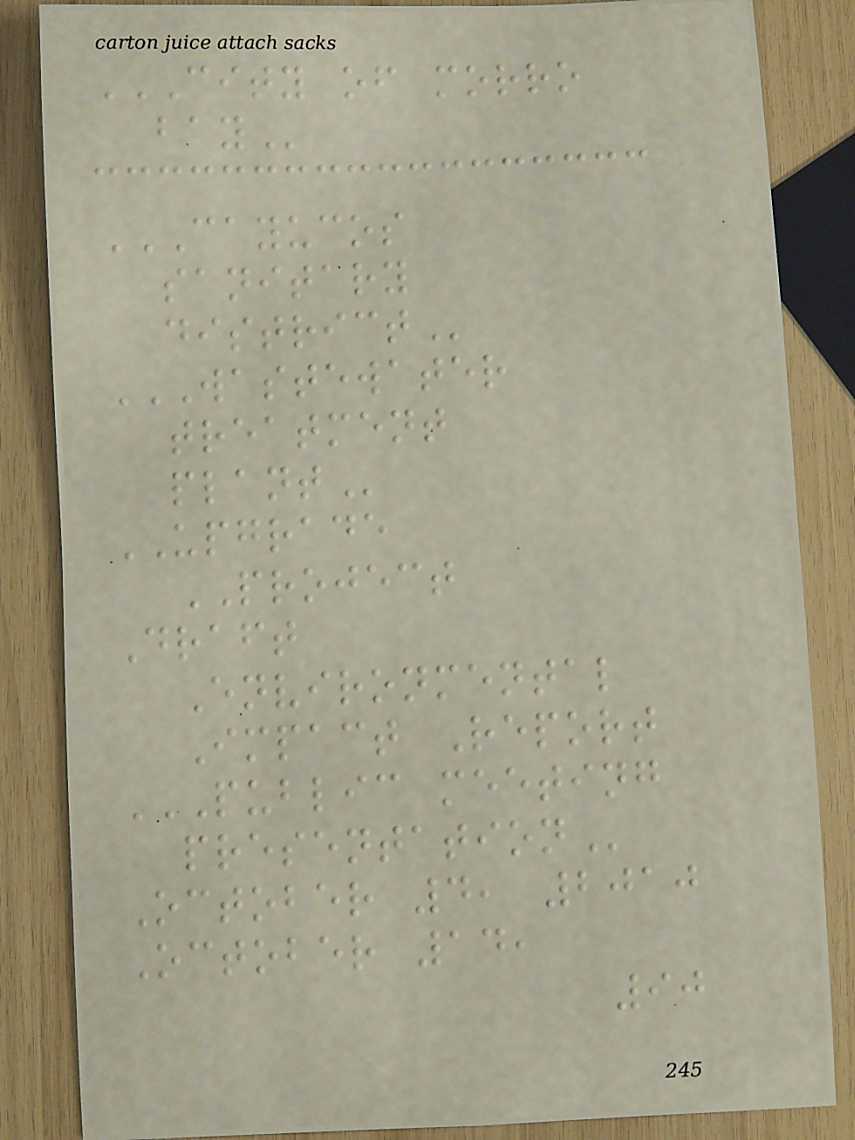CITY OF MORRO
BAY
CAYUCOS
SANITARY
DISTRICT
WASTEWATER
TREATMENT
PLANT
UPGRADE
PROJECT
Draft
Environmental
Impact Report
PUBLIC MEETING
PRESENTATION
October 4, 2010
October 14,
90
